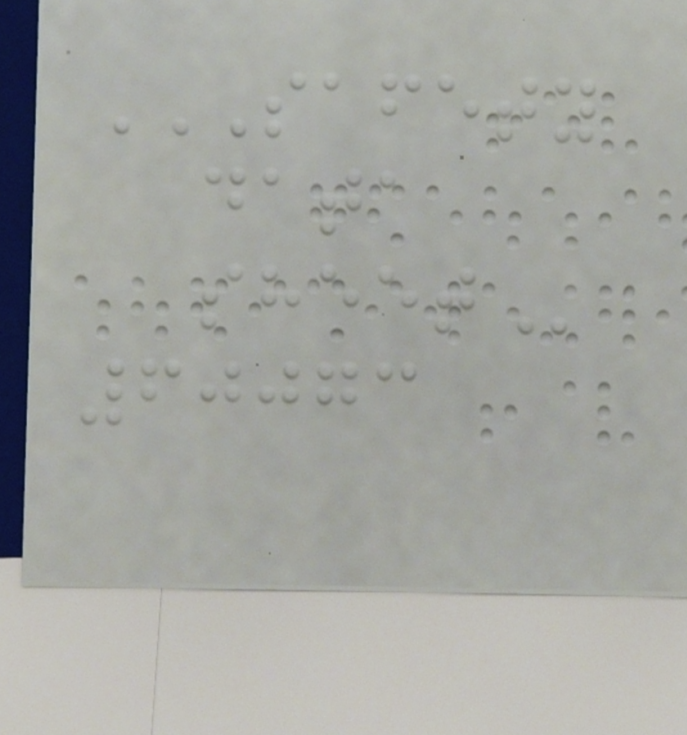SAFETY
DATA
SHEET
60073
